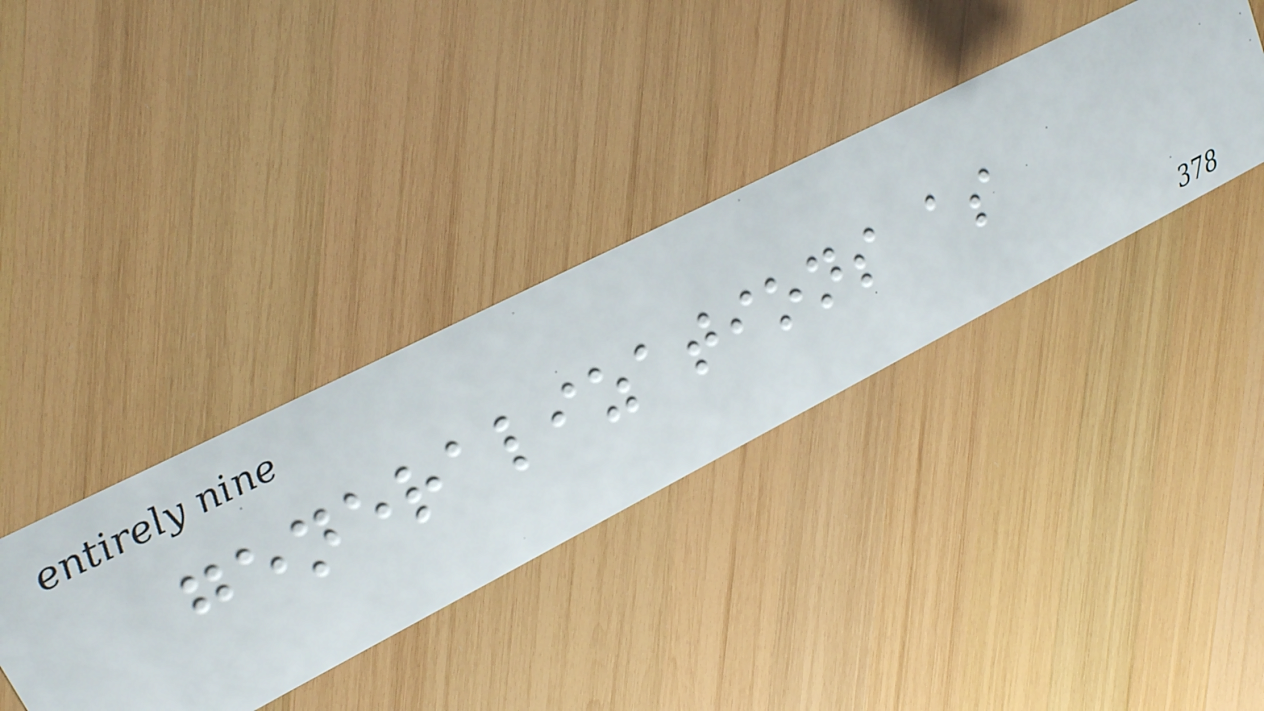generalizations as
